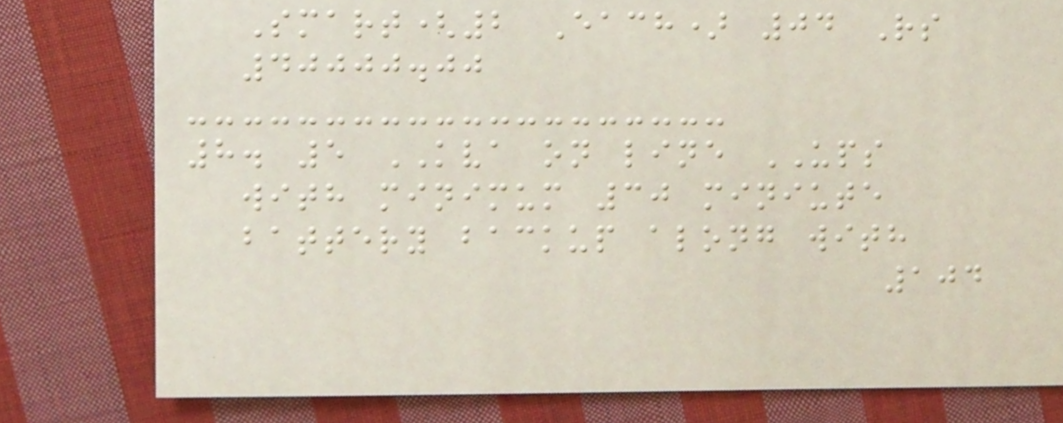Smart(2 Each) 04 Rs
40000.00
8. 5 KVA on line UPS
with minimum 30 miniute
battery backup along with
104
